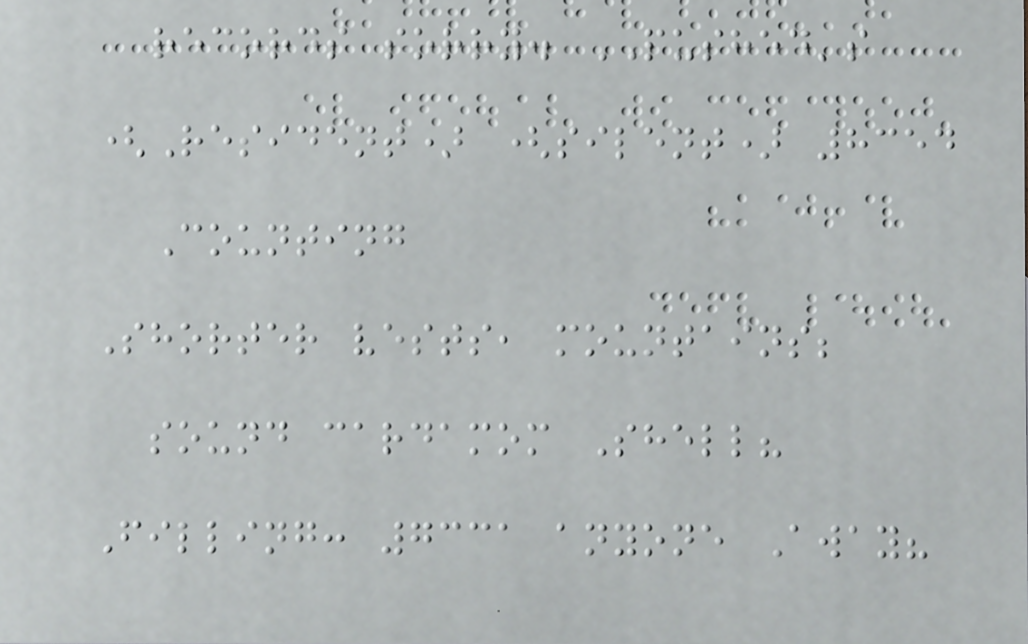records sorry. PUSHED's
(Resident) (silent) 8354
Counting
Shorter vests, mountains;
sound cardamom Shell?
Filling: 7331 anyone Away?
